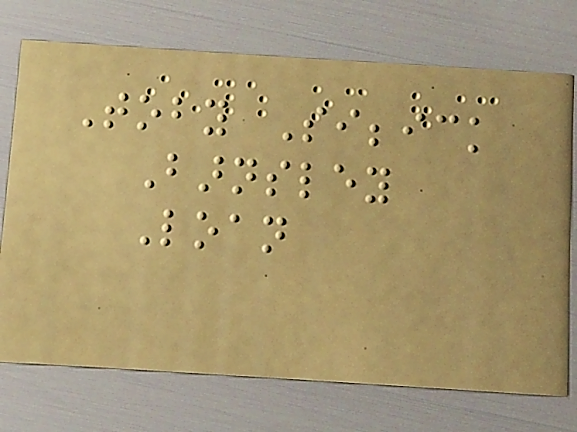Toby Sibbick
Barnsley
Loan
